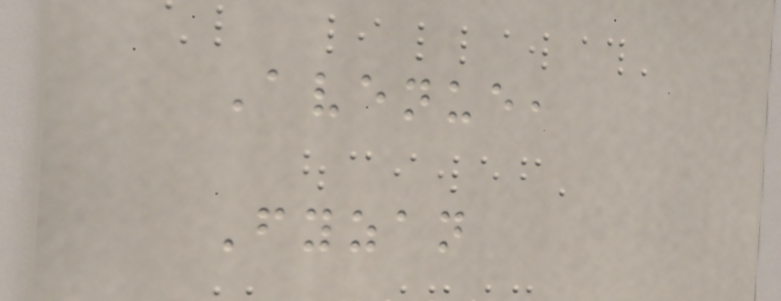Avenue,
Fyzan
